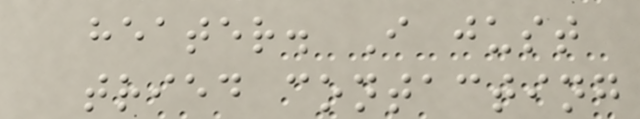heater. I just
tried contacting
